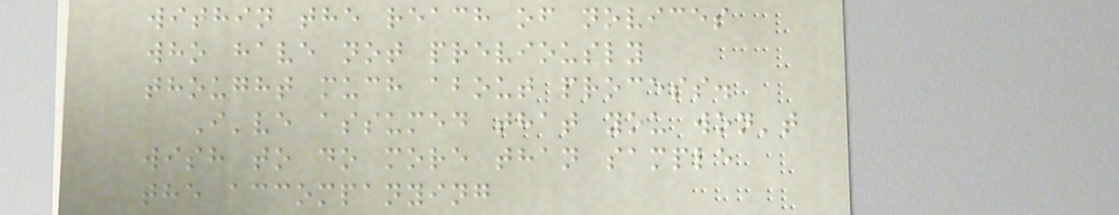within the reach of novices
who have not previously
thought much about process.
I've assumed that you won't
wish to do more than sample
the accompanying
